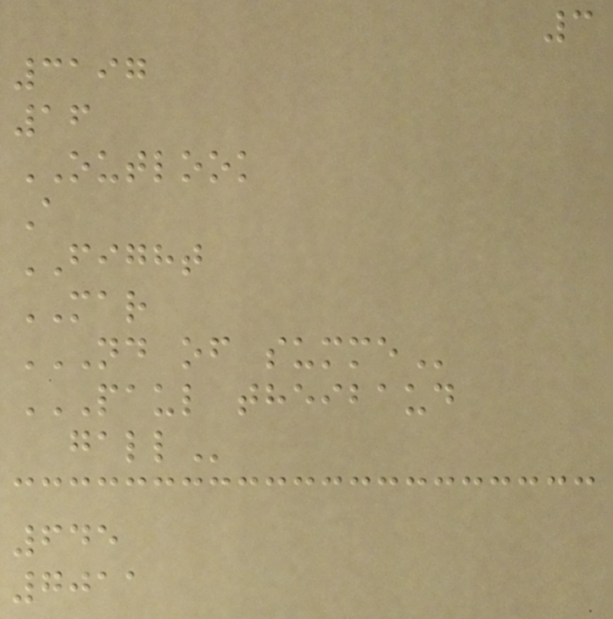3
3197
16
OUTLOOK
A
FIGHT
MAR
ND OF SUMME
PAUL THEIBAUD
GALL
645
7011
